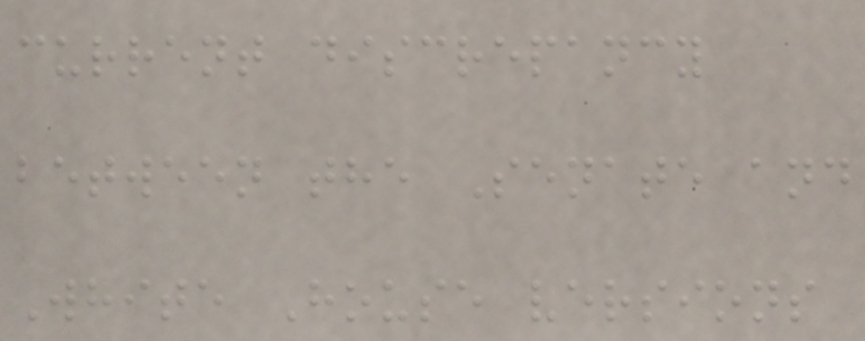current discrepancy
between the Senate and
White House versions
